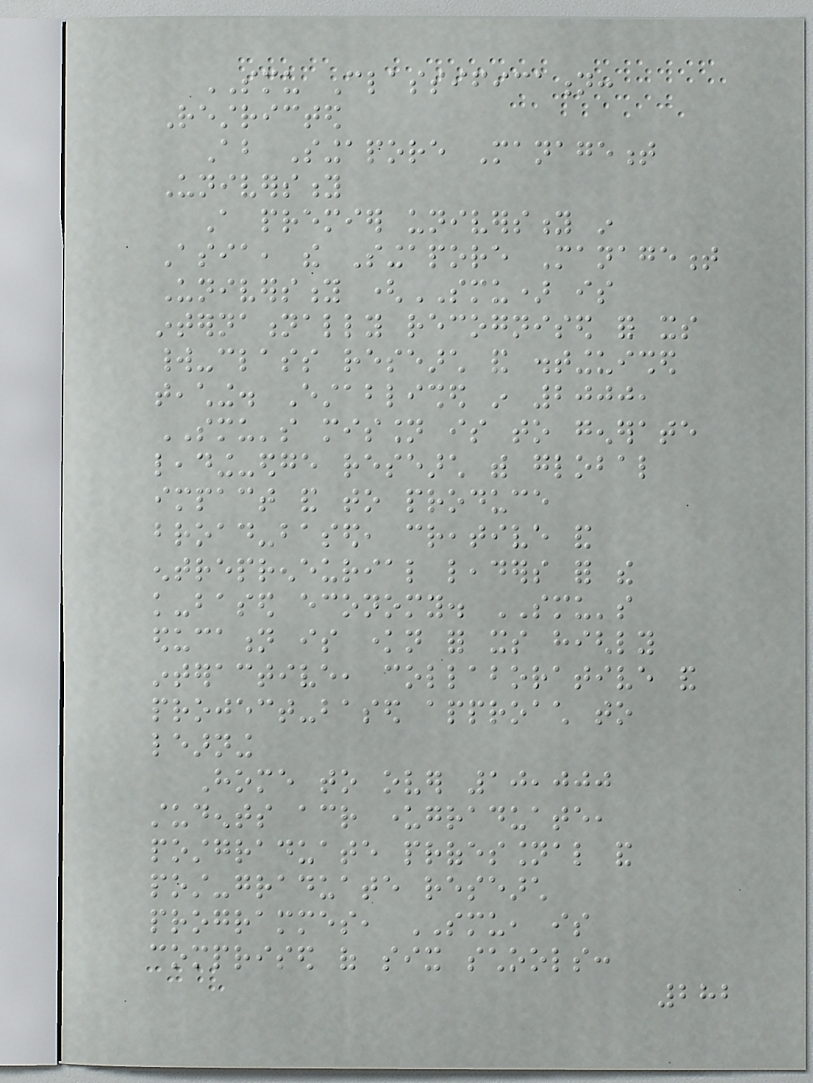SMU Classification:
Restricted
About Singapore Management
University
A premier university in
Asia, the Singapore Management
University (SMU) is
internationally recognised for its
world-class research and distinguished
teaching. Established in 2000,
SMU's mission is to generate
leading-edge research with global
impact and to produce
broad-based, creative and
entrepreneurial leaders for the
knowledge-based economy. SMU's
education is known for its highly
interactive, collaborative and
project-based approach to
learning
Home to over 10,000
students across undergraduate,
postgraduate professional and
post-graduate research
programmes, SMU, is
comprised of six schools:
282
